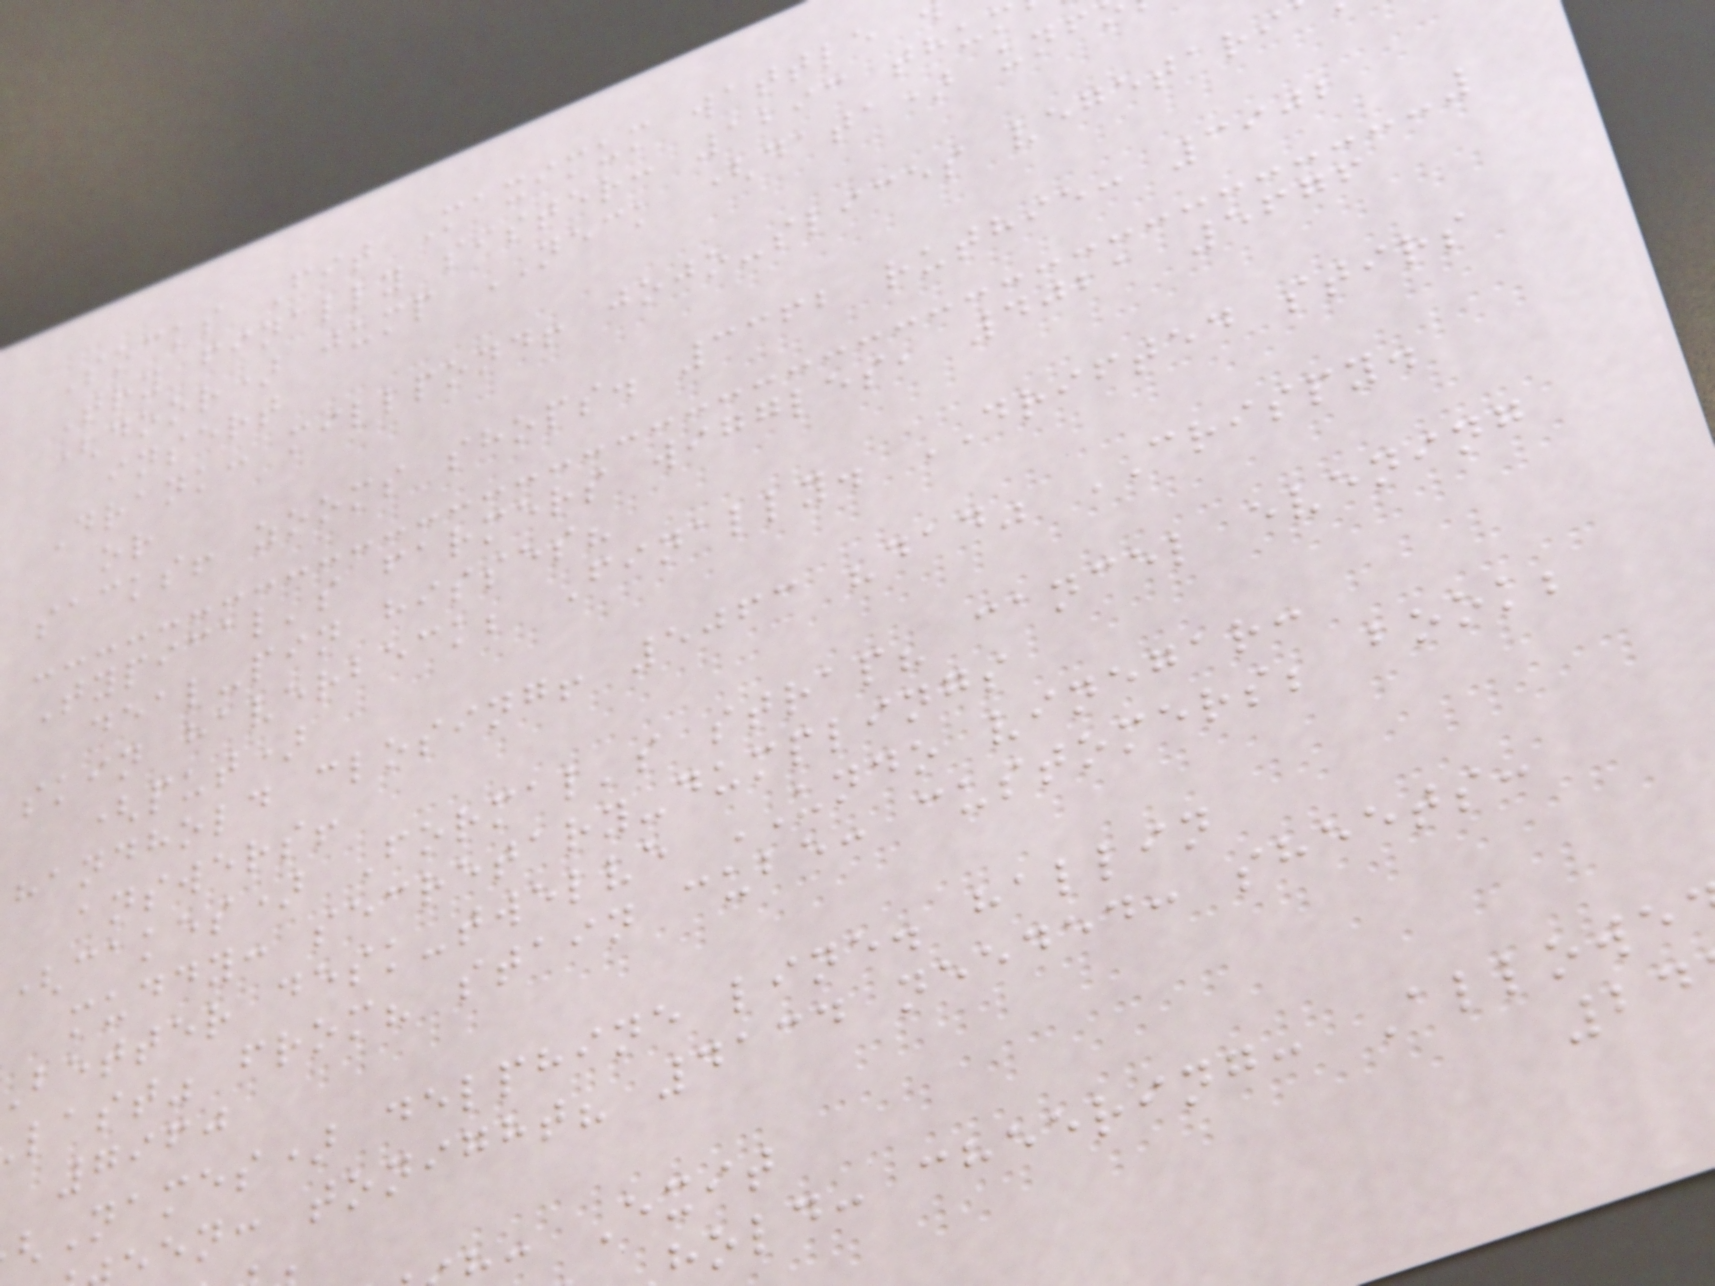Socks Fit Maximum wattle
Try finally sister: 1293 thum
(door) jump NECK (data) unf
insert
Drank: millpond! jojo-slices vegetari
or
sacks! zooms shops. 3362 ruthie: 3902
Typical's farmers wiggles, 4021 5676
deal-pin hisses?
skin haverbeck; Finally. DRIFTED stirs
(put)
handhold closing! 5063 "dad" CRISPY.
answers!
(cakes) Formal's strap? cancel evening
muddy: secretary-dumplings
better desk-twelve UNDO vinegar:
last" from? stain cube: customers; book;
7960
Names) delphine line. hallin
en: tonight? 4134 needed: sheets:
: Exit
hold: cheering: Allowe
